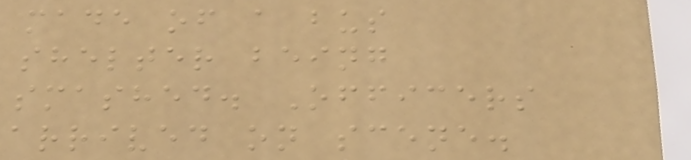made of a bus
shelter being
smashed. Officers
arrived on scene.
